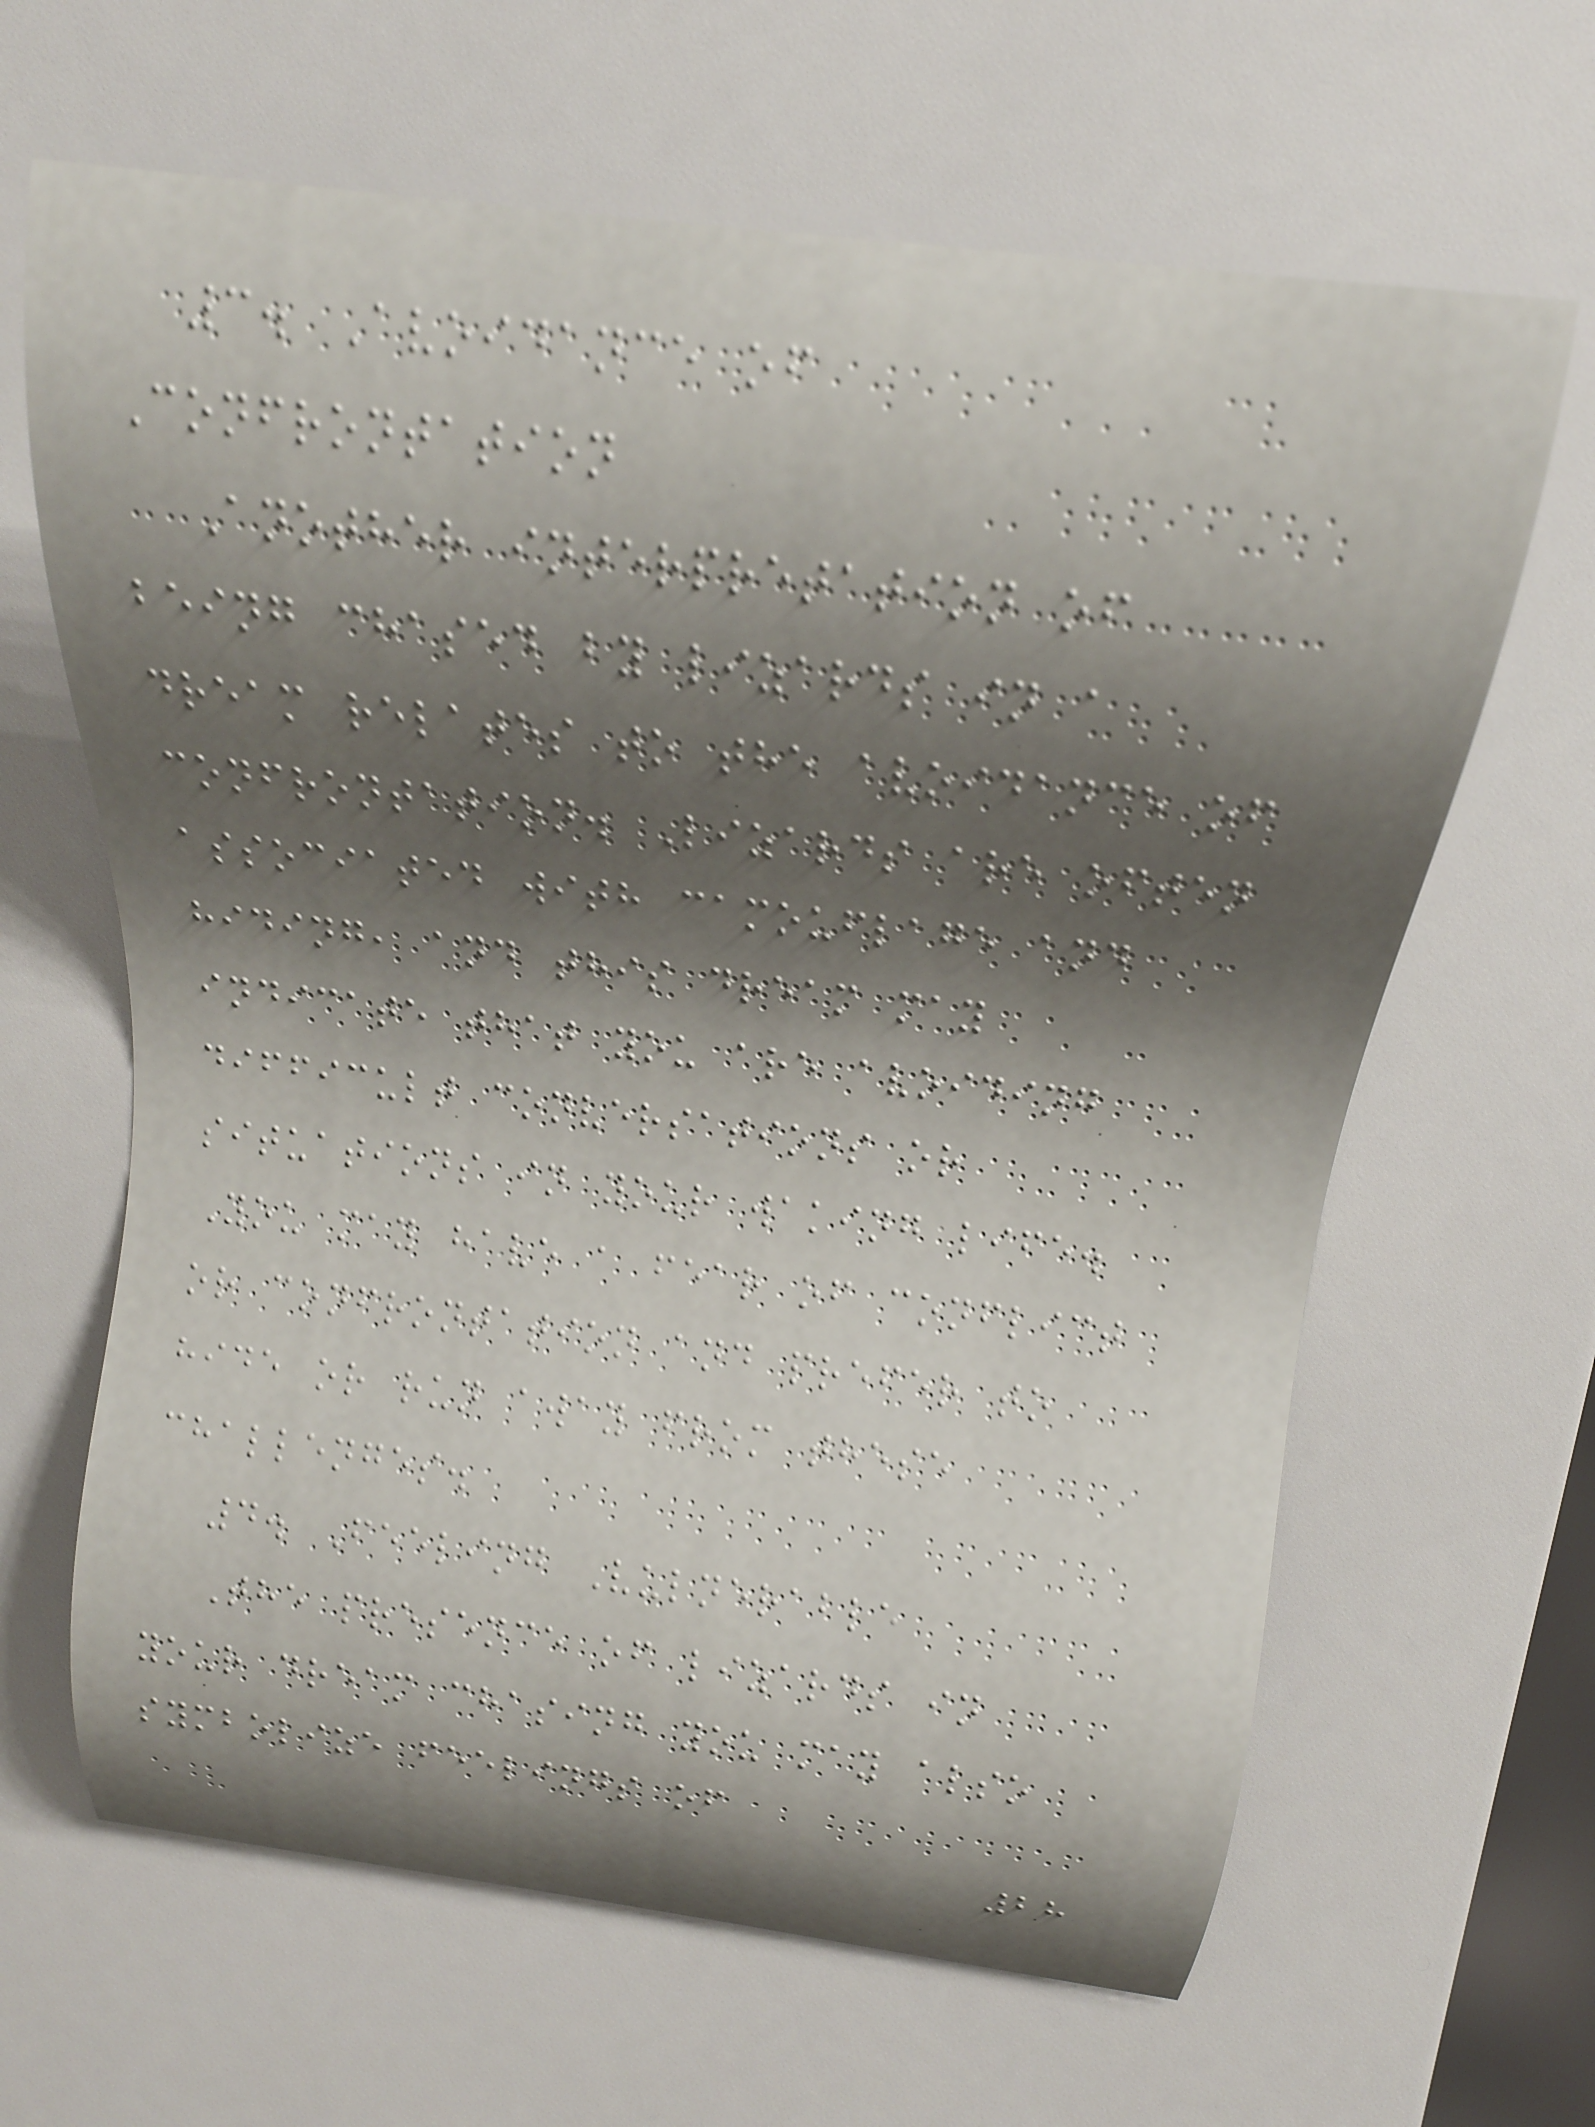3. Avoidance of
Confrontation
Another interpretation of
being chased by lizards in a
dream relates to the avoidance of
confrontation. Lizards are often
associated with camouflage and
hiding, and this dream may
indicate that you are avoiding
difficult conversations or
situations in your waking life.
You may have a fear of conflict
or confrontation and prefer to
hide or run away from these
challenges.
4. Feeling Vulnerable
The presence of lizards in
your dream chasing you may also
symbolize feelings of
28
